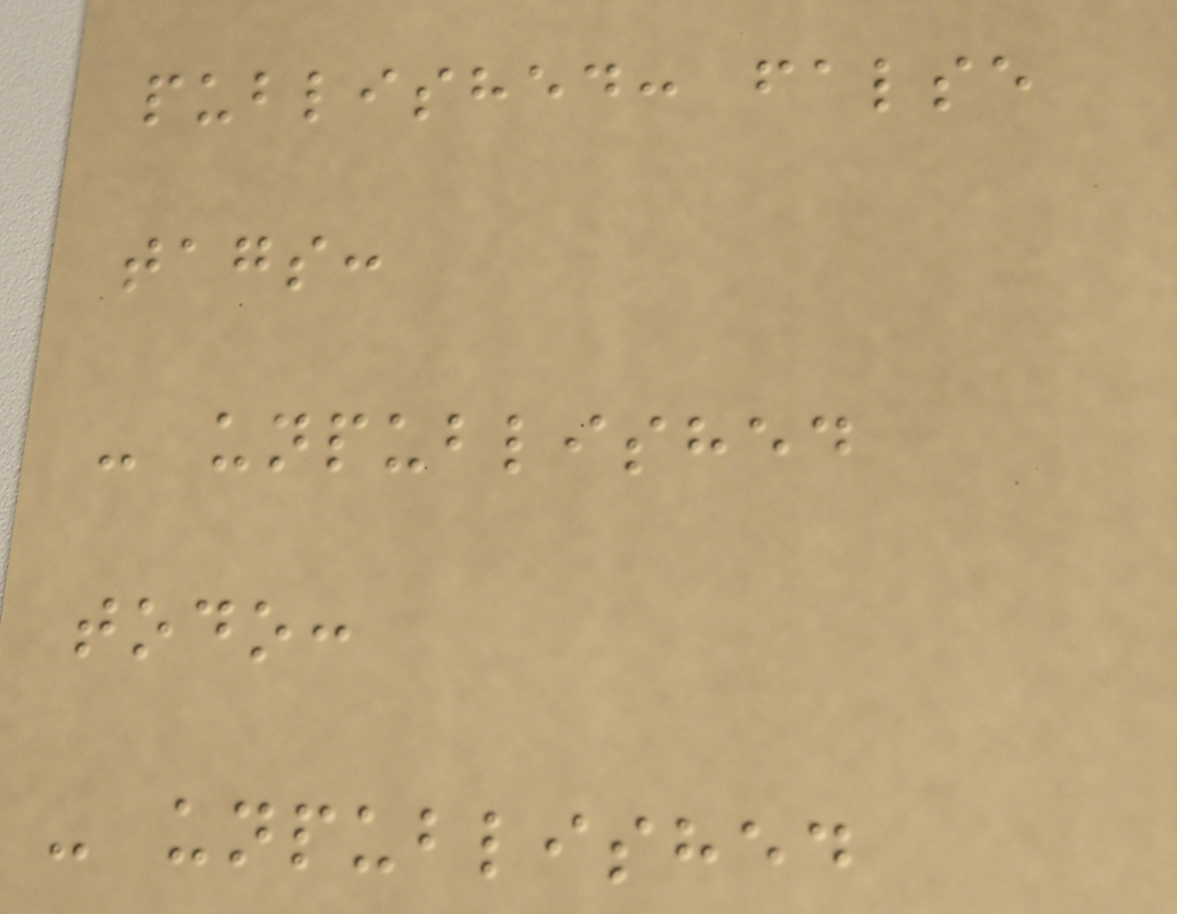published: false
tags:
- unpublished
todo:
- unpublished
